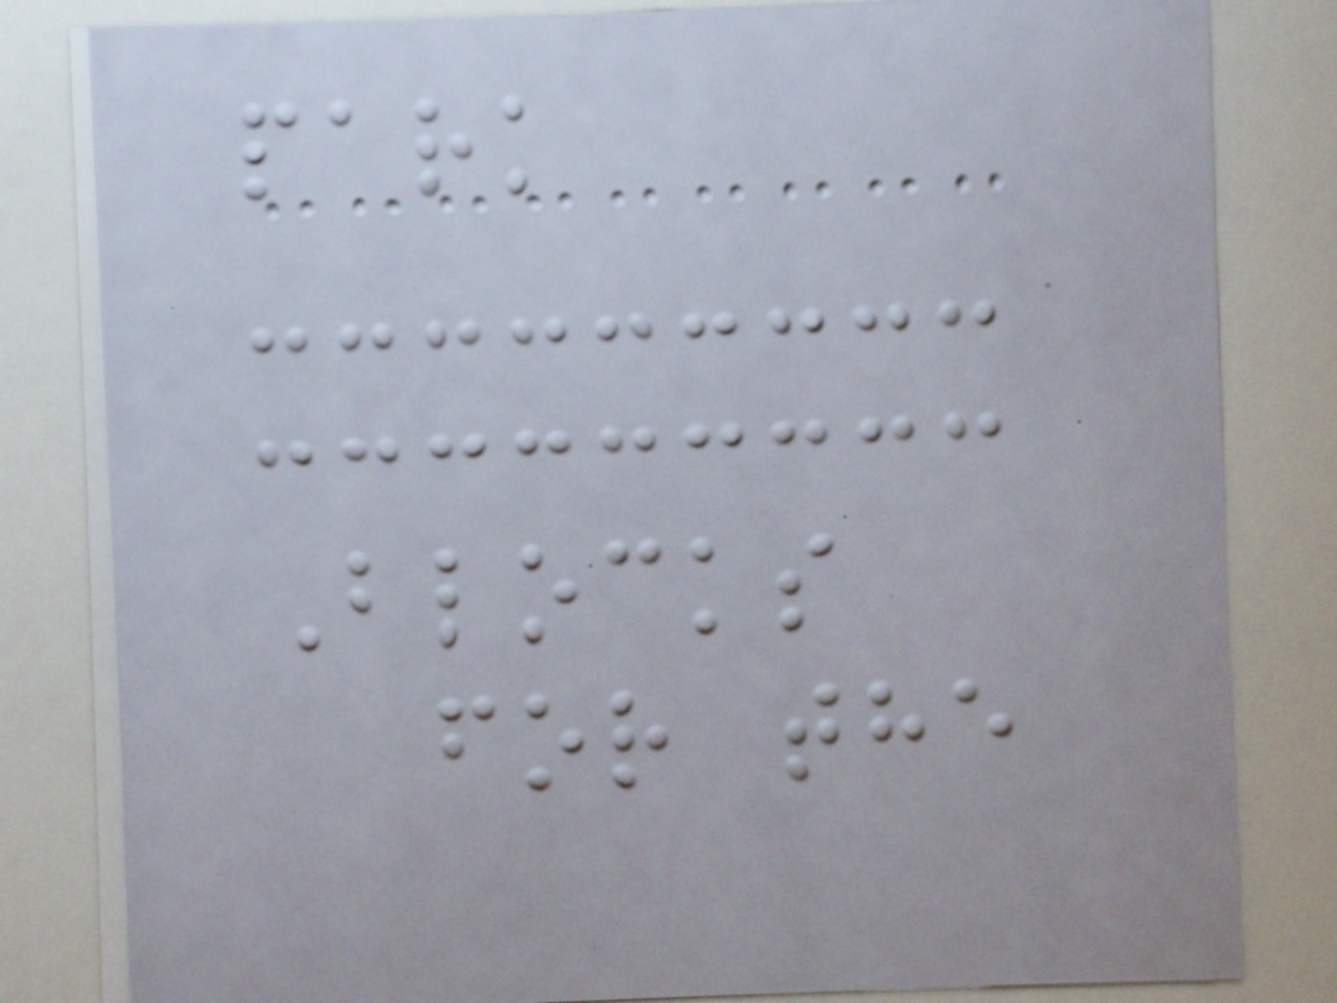park
Blocks
for the
